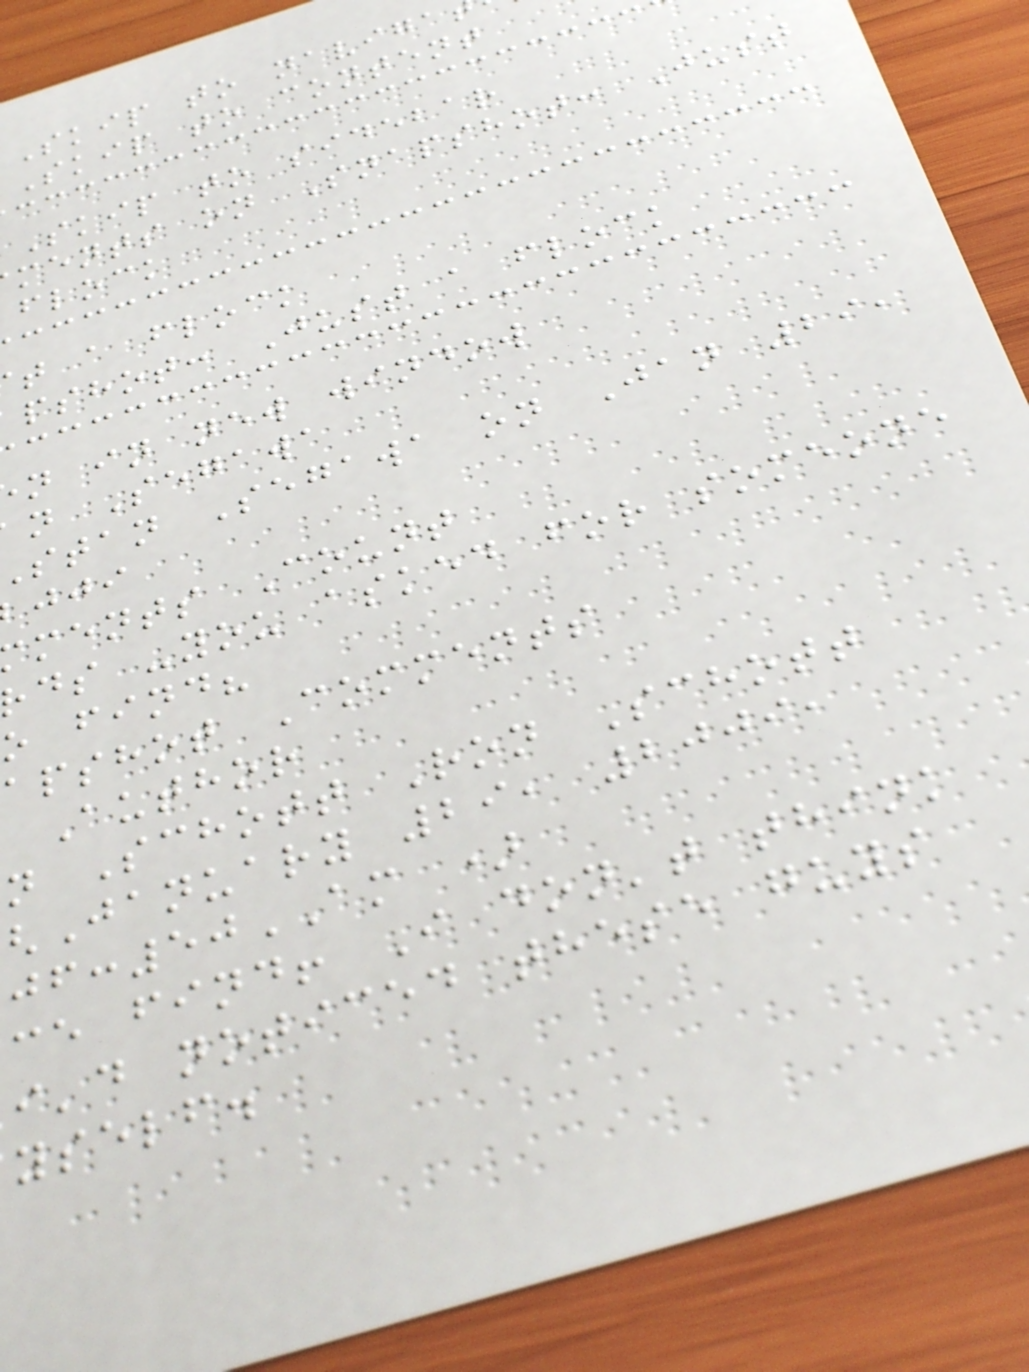Skip to naviga
Skip to content
Skip to sidebar
ments on Snapshot: Just
flock
t a flock
pshot: Just a flock
n in new window
n Segawa
stan Segawa on Jan 29,
ments Count
rds -you asked for someone
o find?
apshot Comments
Author
n Schott Ron Schott
January 29, 2009,
:50AM )
ce find! I don't think
i'd noticed these guys
yself.
